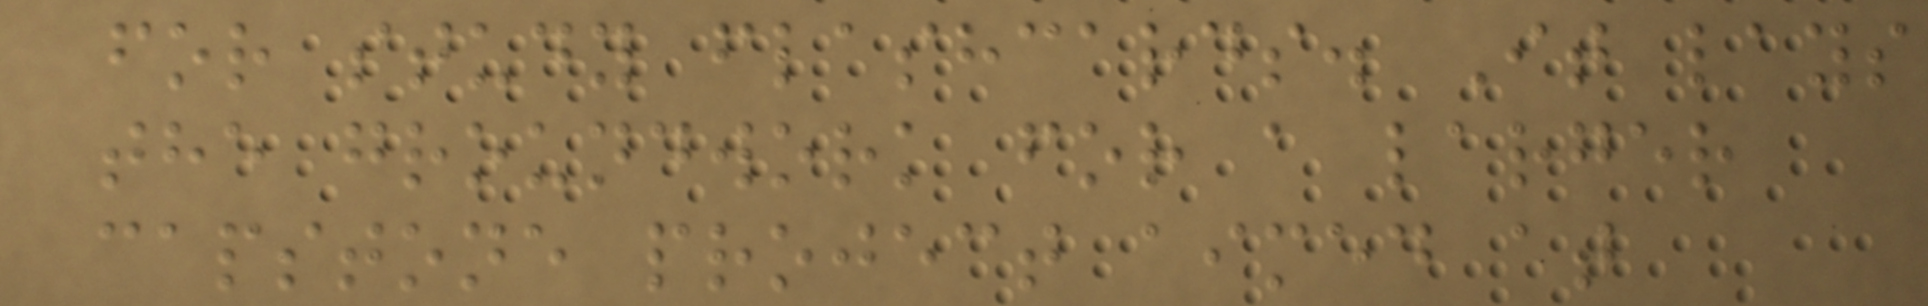for study flashcards. It lays
the groundwork for a larger
capstone project aimed at
